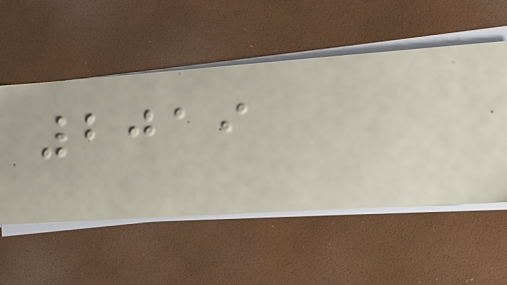2019
